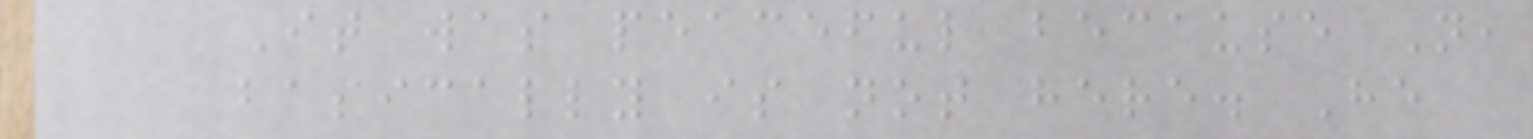It was peaceful because N,
basically is not here. He
